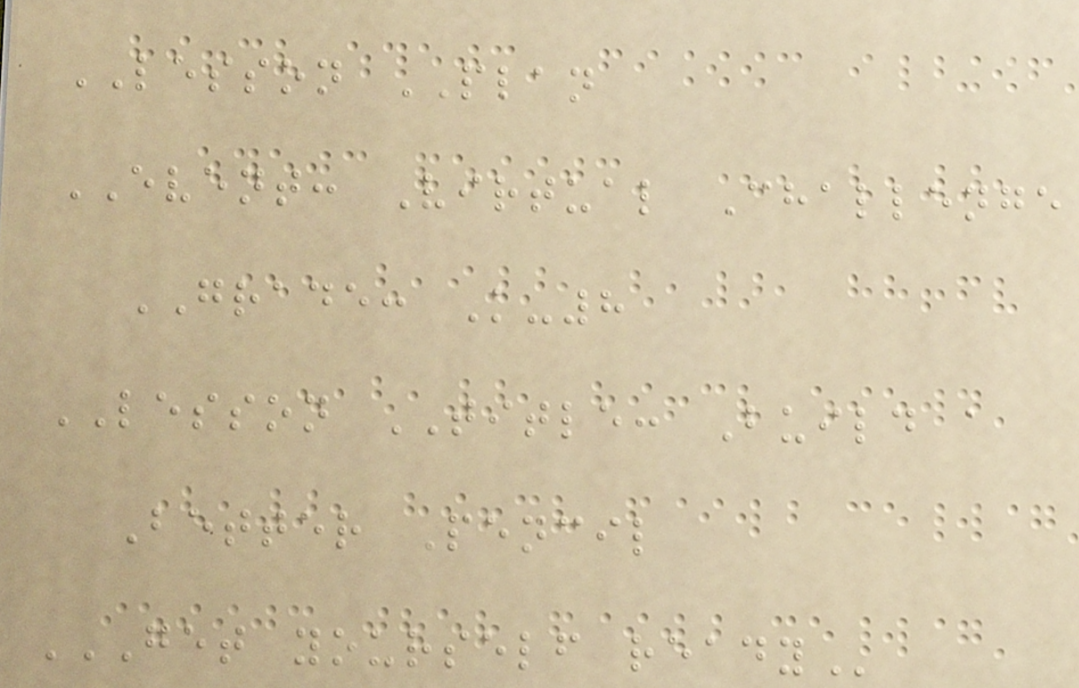LESSON PLAN
EVENT: Virtual Challenge
GRADE: K-8
LESSON TITLE: Build a
Better Pencil
GET YOURSELF READY
